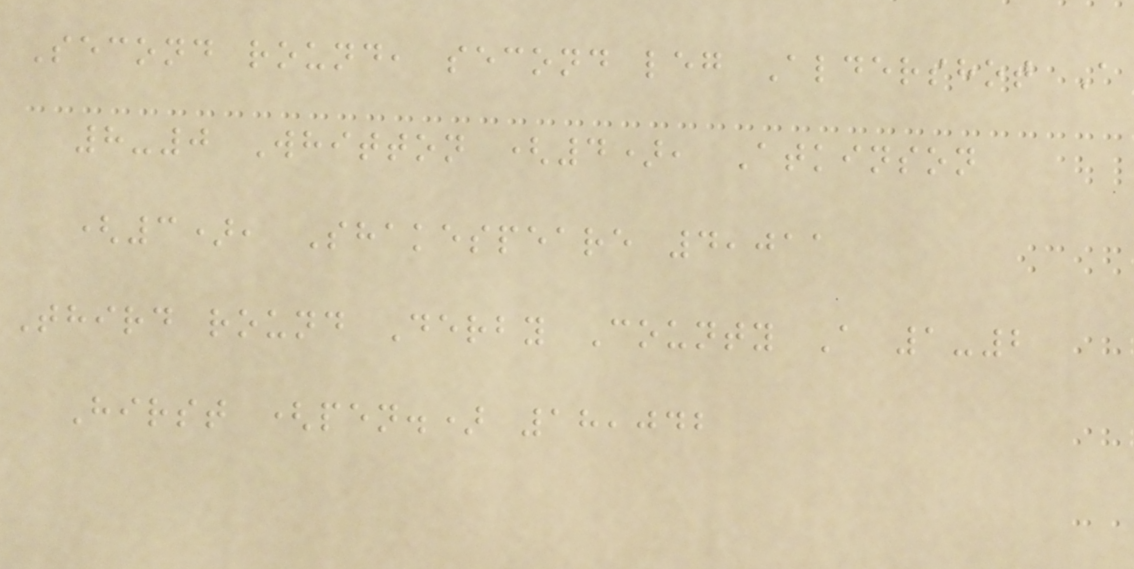Second round, second leg Aldershot A
8-0 Whitton (4), Atkinson
(3), Shakespeare 4,011
Third round Derby County A 1-2
Hirst (pen.) 18,042
